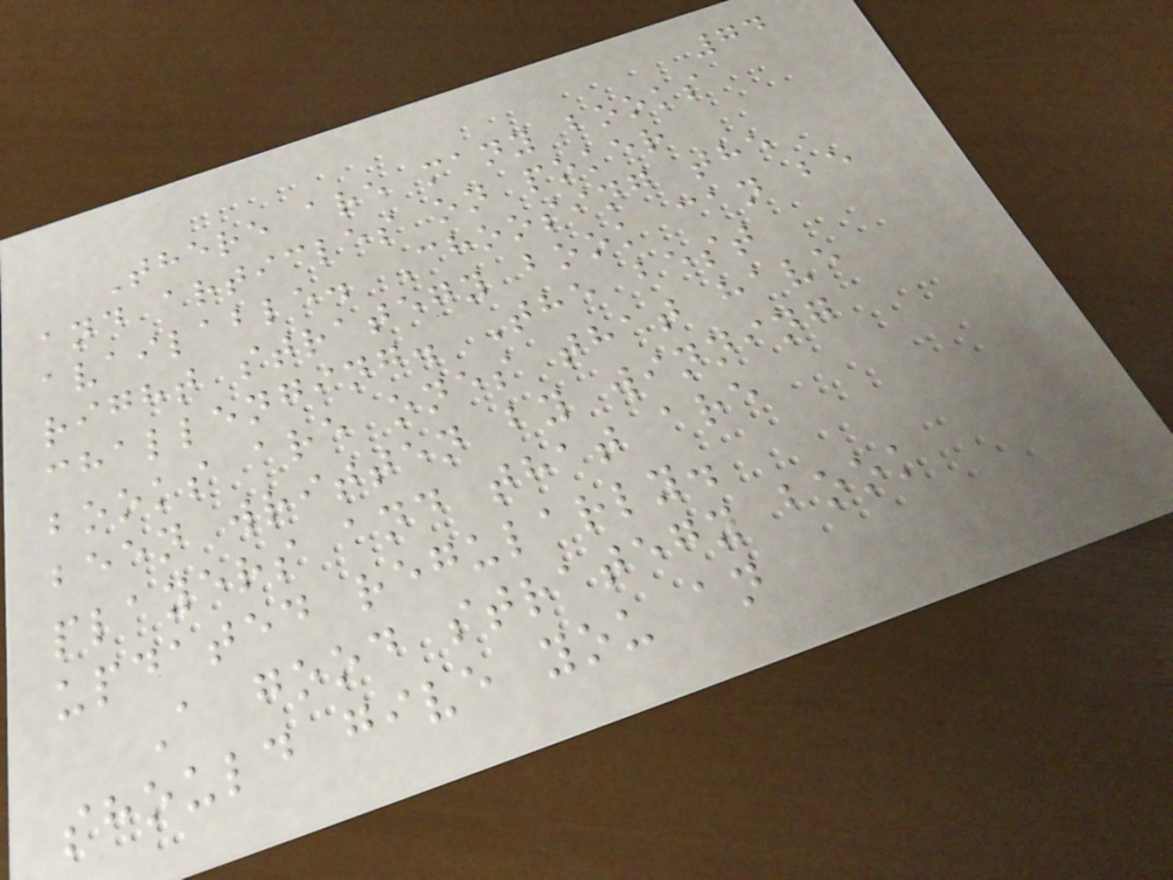74
There are many books
and articles on poker
available. Choosing the
right strategy book can be
challenging. The best
books are ones that have
been written by winning
players and that are
updated regularly.
A good strategy book
should give you an
